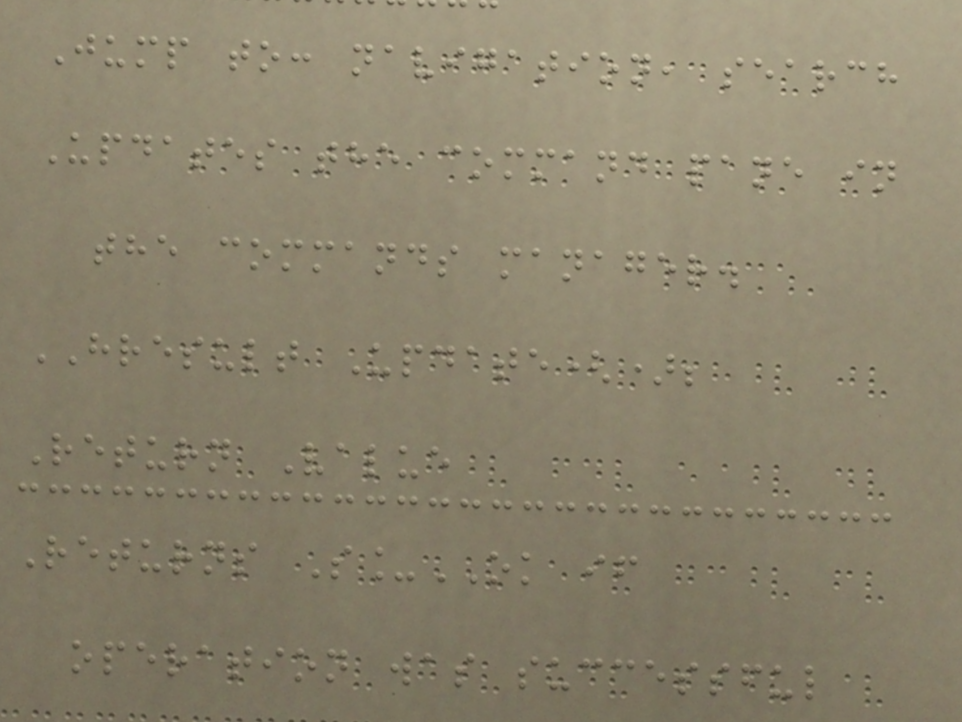Jump to: navigation, search
Updates the command pane in
the commands manager.
HRESULT Update();
Return Value
Returns S_OK if
operation was successful
